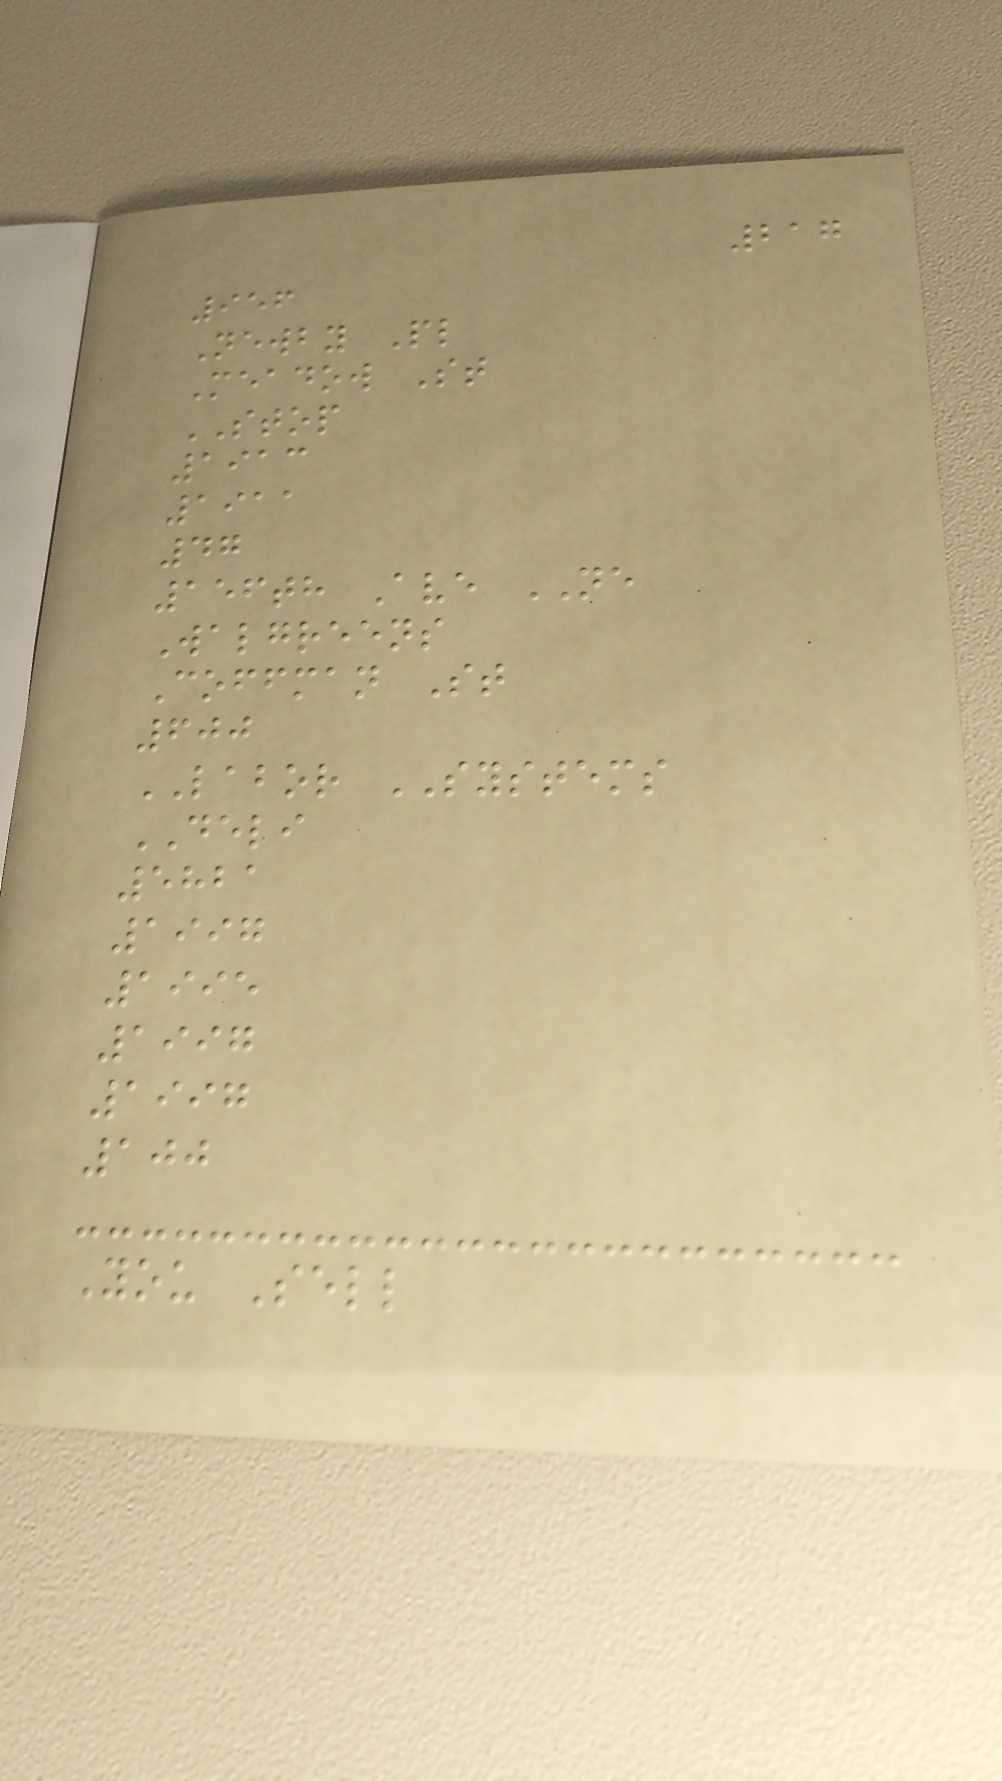217
956
Newby Pl
Meadow St
STOP
1913
1911
47
156th Ave NE
Walgreens
Coffman St
600
LABOR SYSTEMS
DELI
5821
1997
1995
1997
1997
100
You Sell
